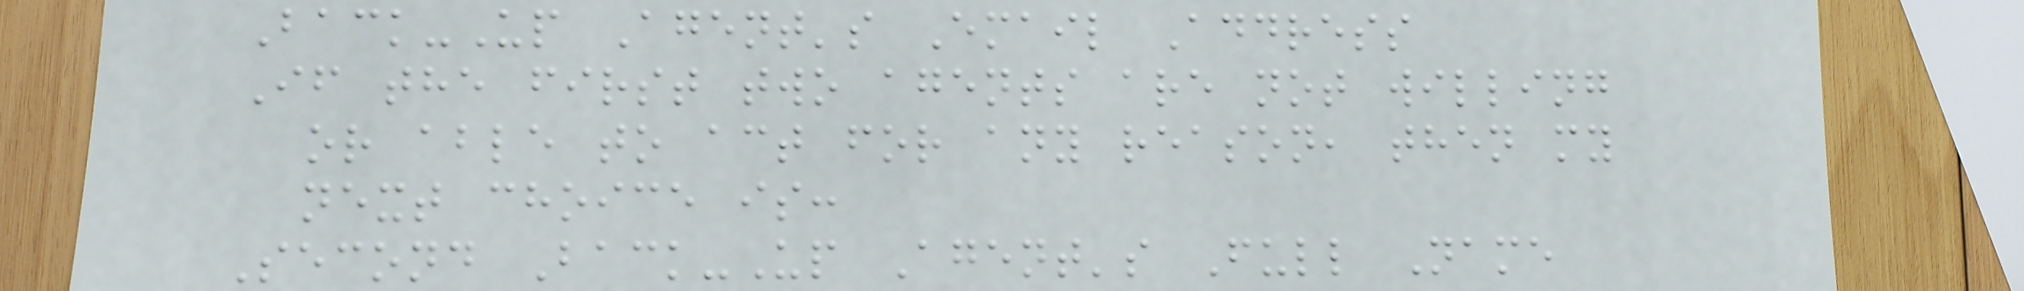Back-Up Agent's Email Address
If the first two agents are not willing
or able to act for any reason, then my
next choice is:
Second Back-Up Agent's Full Name
